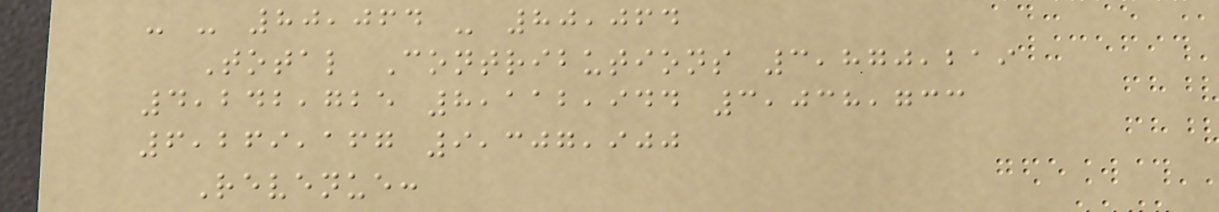- - 80,064 - 80,064
Total Contributions 3,870,219
4,242,725 8,112,944 3,038,733
6,269,167 9,307,900
Revenue:
